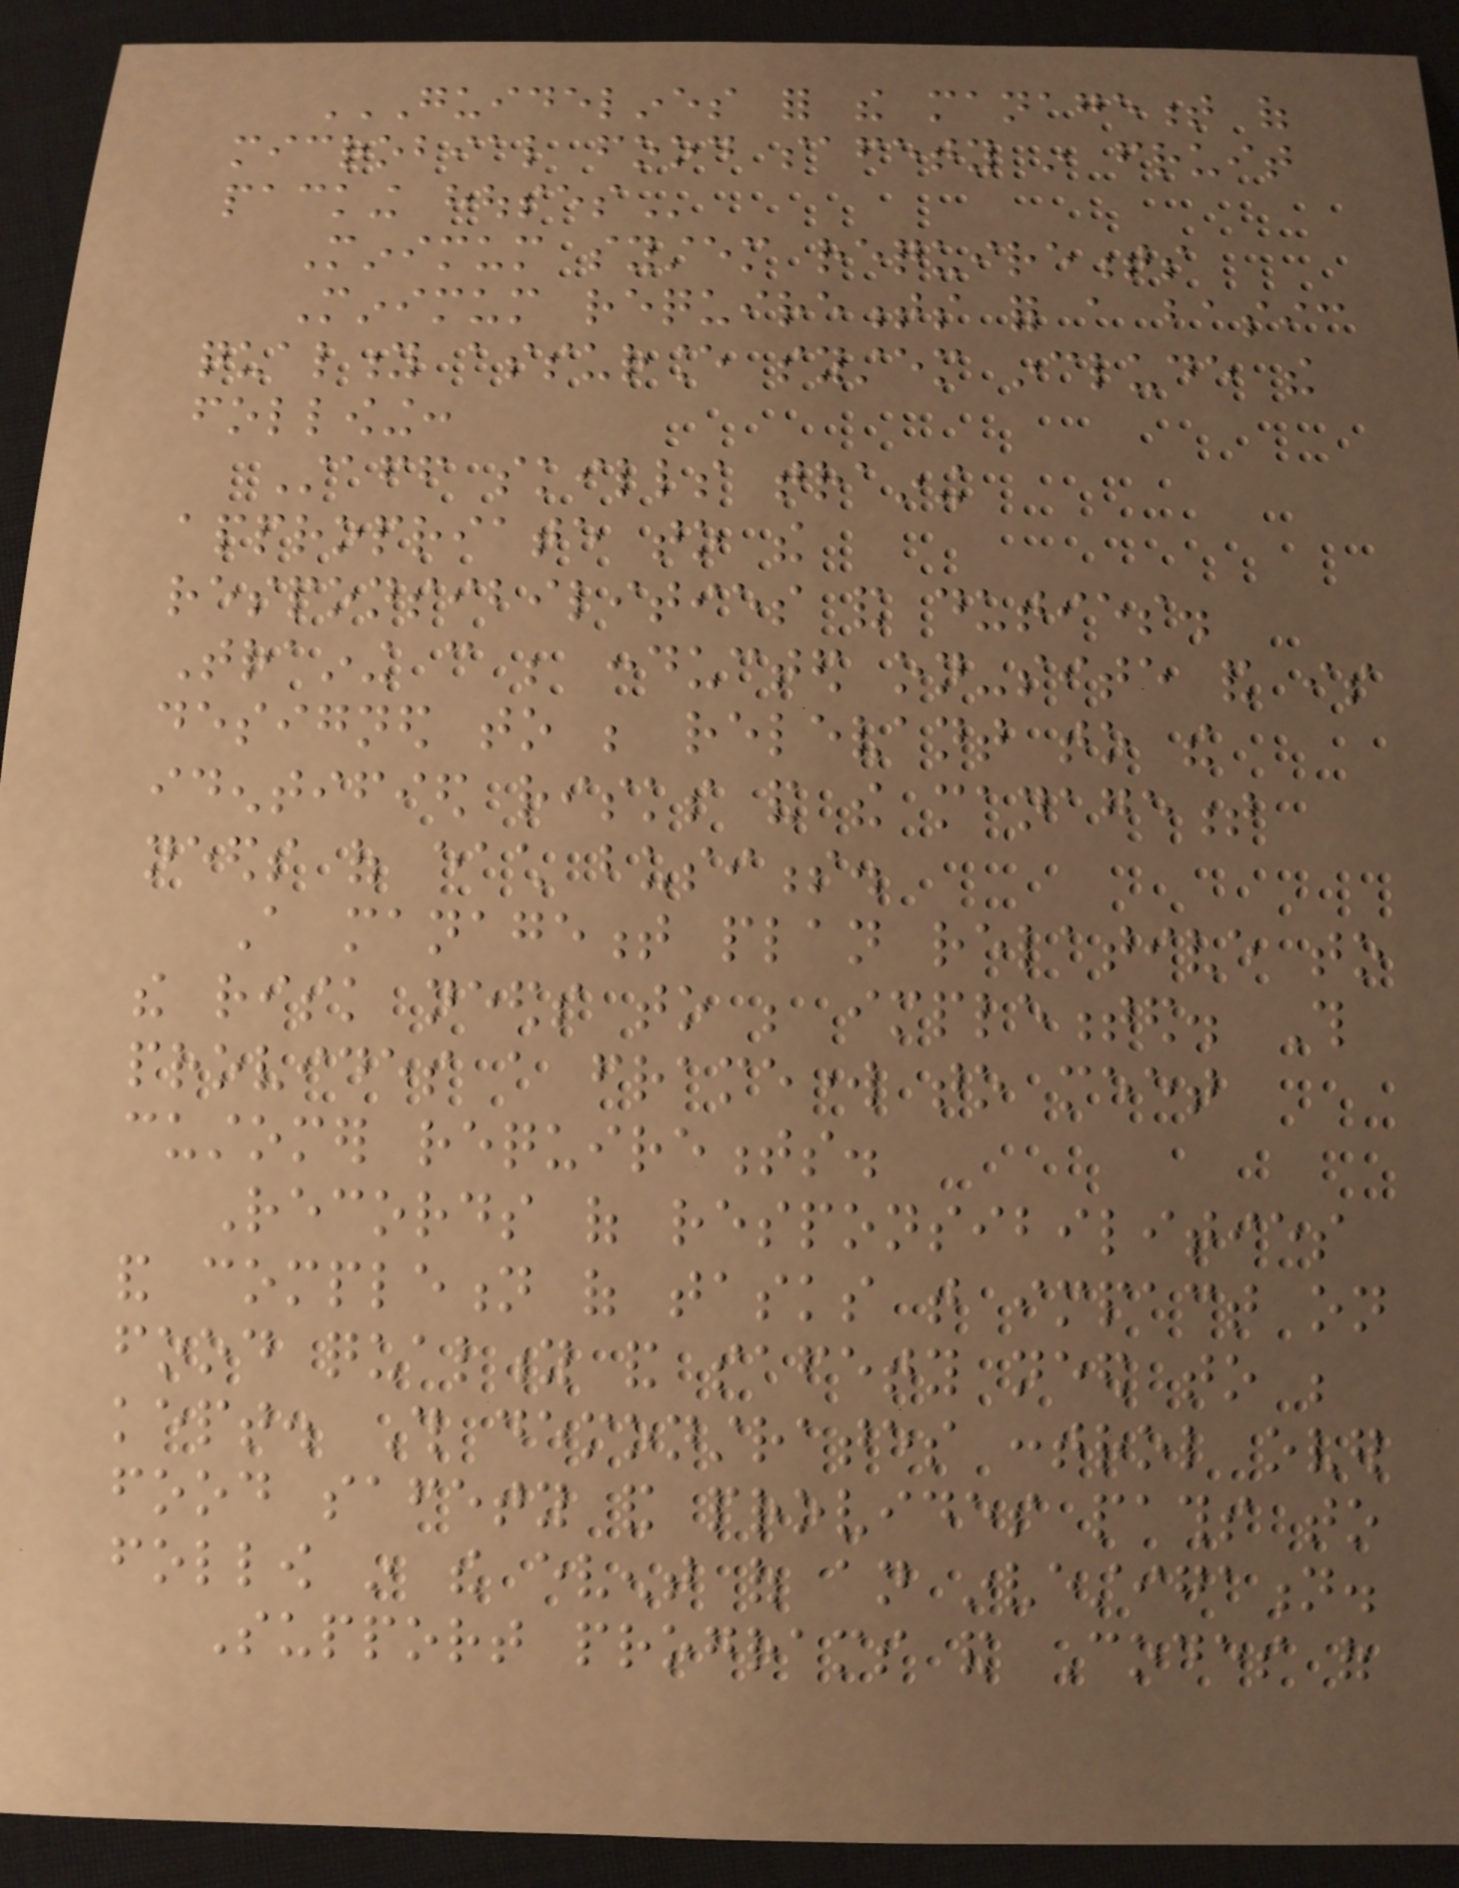GUIDELINES FOR THE MANAGEMENT OF
MICROBIAL FOOD SAFETY IN FRUIT
PACKING HOUSES
Minimum system requirements
Minimum requirements for a basic
quality assurance system include the
following:
Staff skills training
appropriate to the
responsibilities and duties.
Training can be conducted on-site and is
designed to be relevant to the
identified risks and the management
needs of each business.
A management plan relative to
the risk needs to be implemented. This
provides a framework to meet
customer requirements.
Records of responsibilities
and completion of tasks that impact on
food quality and safety need to be
kept. This demonstrates control over
food safety and provides paths to
follow in the event of an investigation.
Support programs and Codes of
